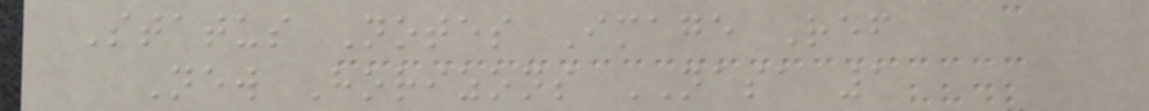Status Notes Image Ref
New Horizons NASA 1
